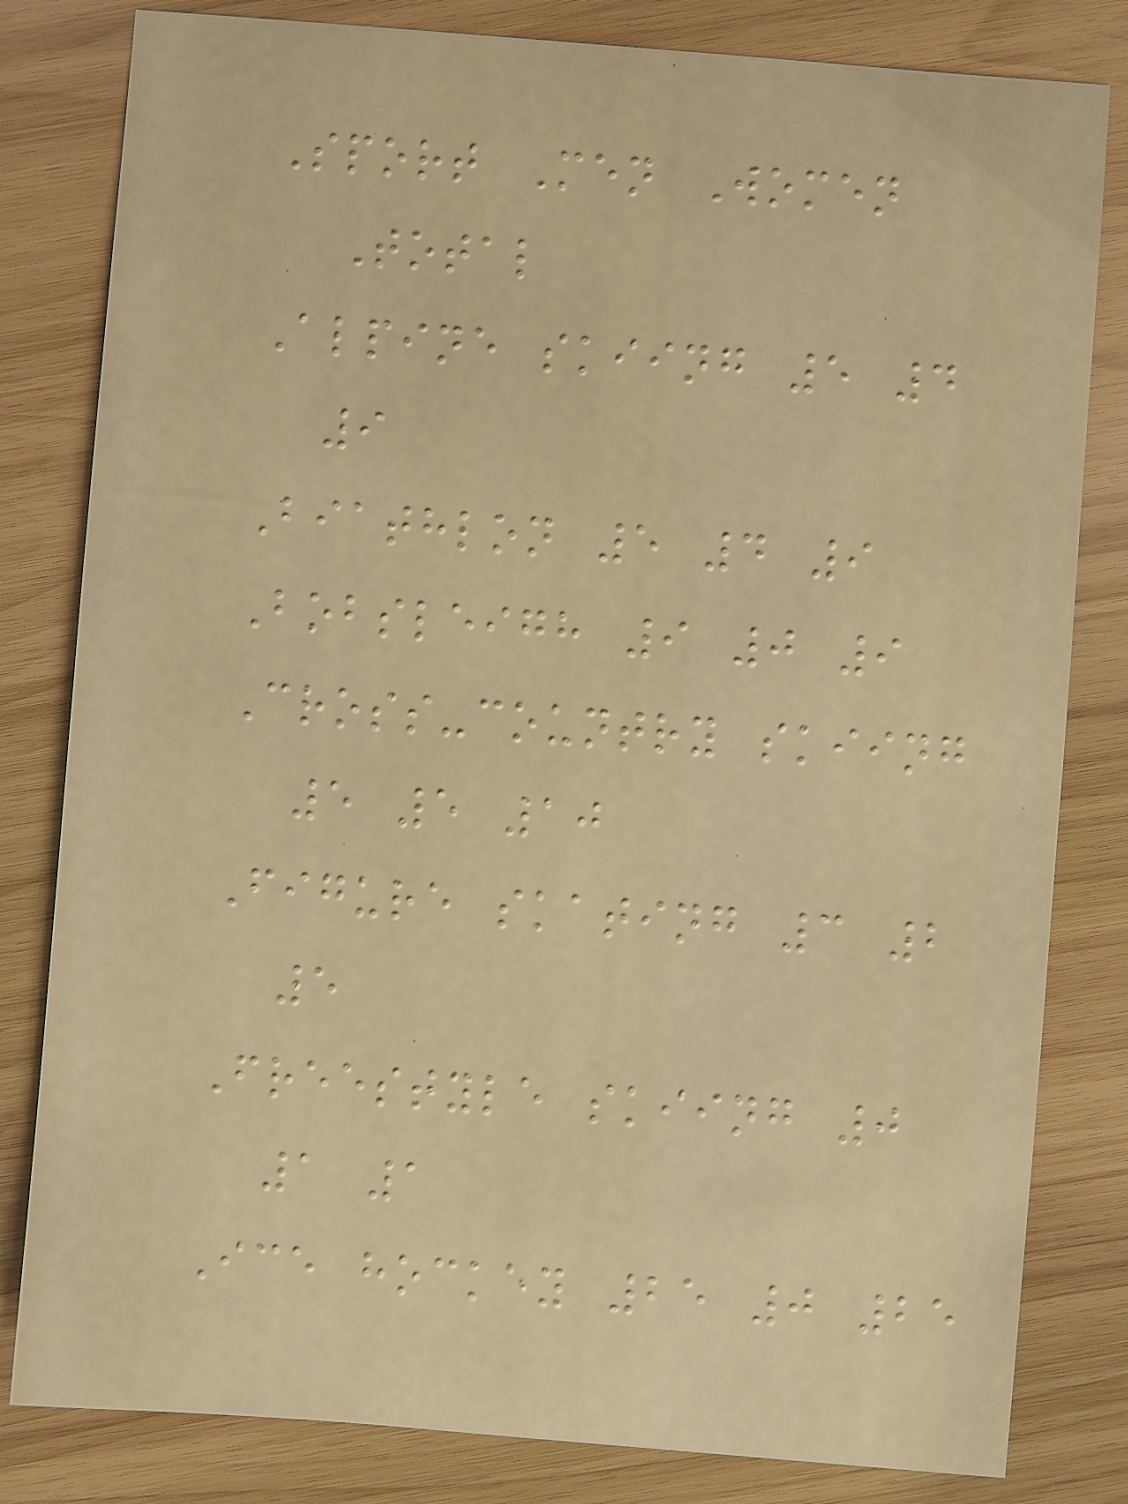Sport Men Women
Total
Alpine skiing 5 4
9
Biathlon 5 4 9
Bobsleigh 9 0 9
Cross-country skiing
5 5 10
Figure skating 3 2
5
Freestyle skiing 0
1 1
Ice hockey 25 0 25
